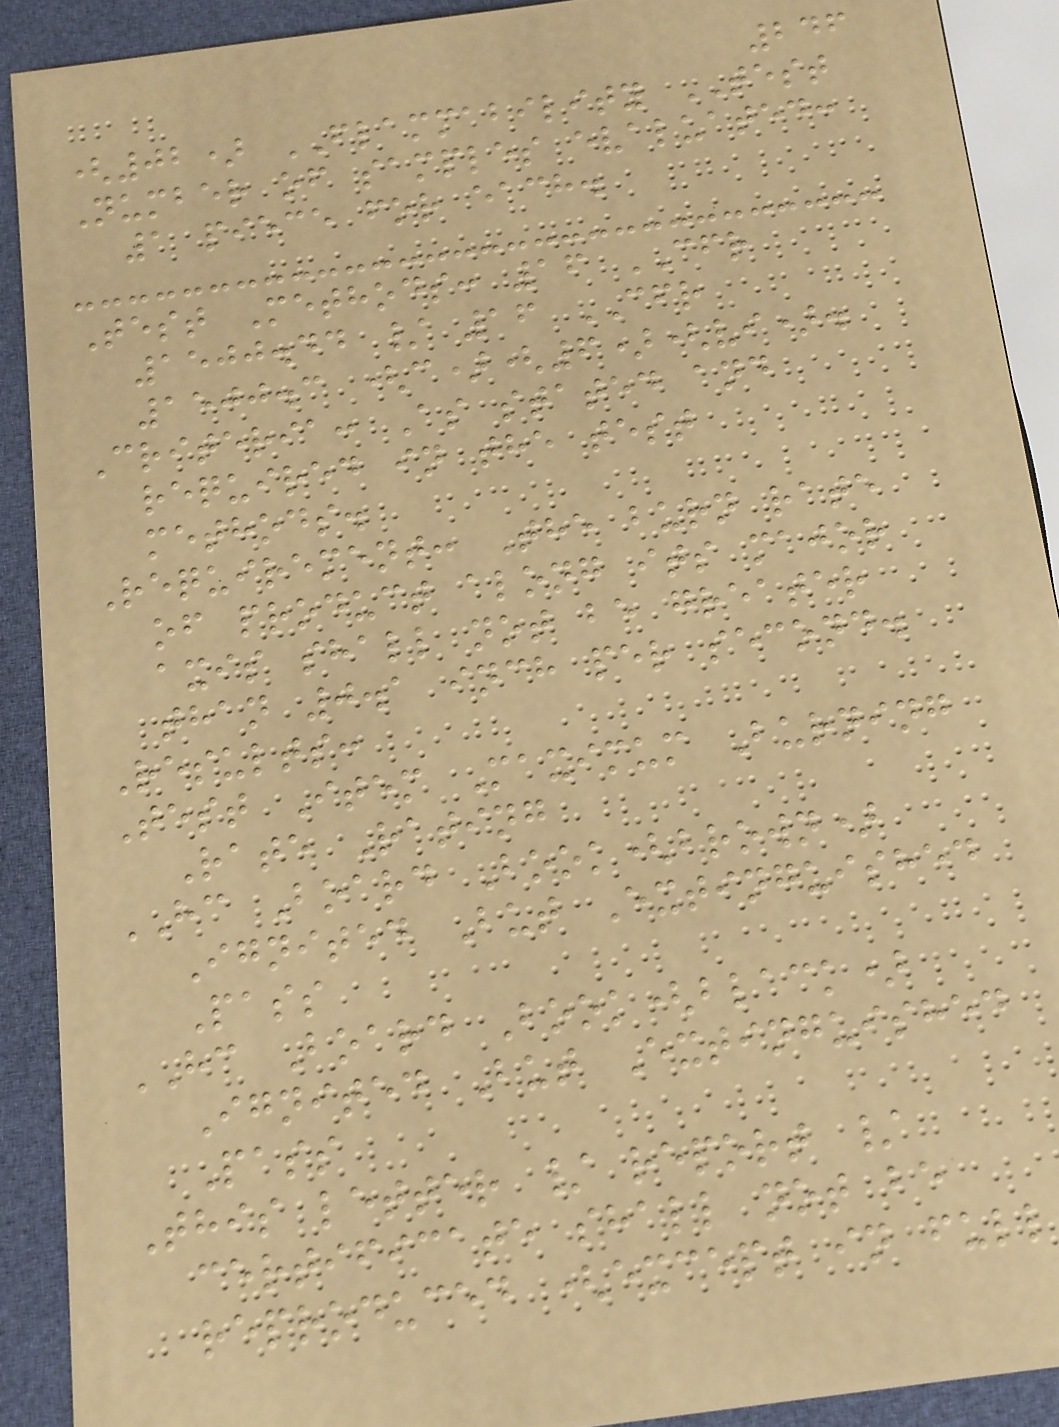246
(02) FLAMMABILITY TEST
Number of samples evaluated:
1 piece for each.
Test Methods: 16 CFR
1500.44 / 16 CFR
1500.3 (c)(6)(vi).
Criteria: As stated and
required in the test
methods.
Requirement: The burn rate
of product along its major
axis shall not be greater
than 0.1 inch per second.
Results:
Test Item Maximum Burning
Rate Rating
HC Board Book(brown)
Ignited But Extinguished
Pass
HC Board Book(black)
Ignited But Extinguished
Pass
This letter / report /
certificate shall not be
reproduced (except in full
